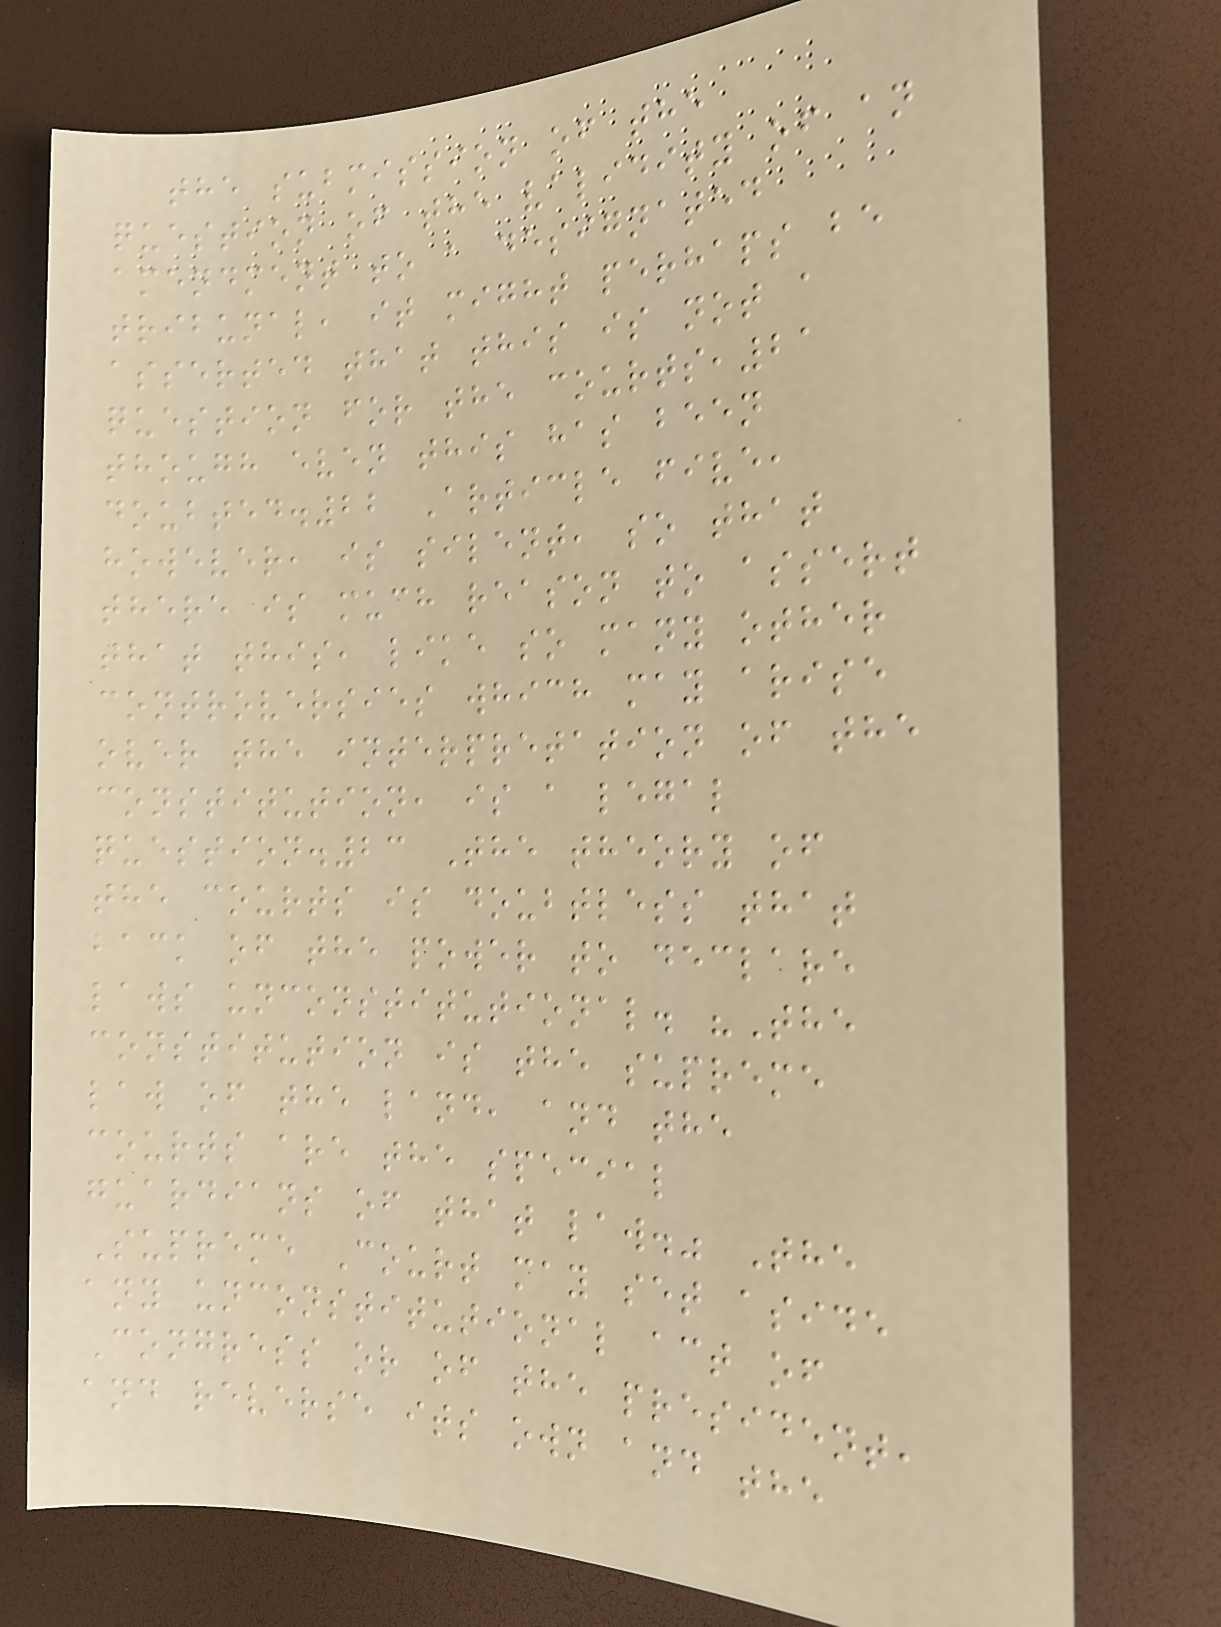the submission of the
question of the validity of an
amendment to a designated
tribunal, it might perhaps be
asserted that this is not a
question for the courts,21
though even this has been
doubted.22 Article five,
however, is silent, so that
there is much reason to assert
that this, like so many other
controversies which may arise
over the interpretation of the
constitution, is a legal
question.23 The theory of
the courts is doubtless that
back of the power to declare
laws unconstitutional. "The
constitution is the supreme
law of the land, and the
courts are the special
guardians of that law." The
Supreme Court may set aside
any unconstitutional act of
Congress or of the president,
and reverse its own and the
